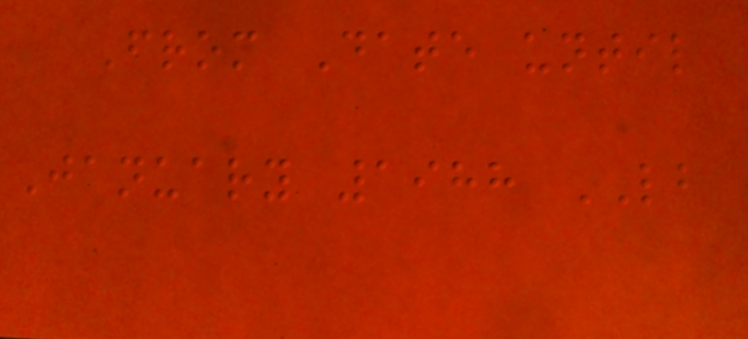From Date until
January 1988 LB
